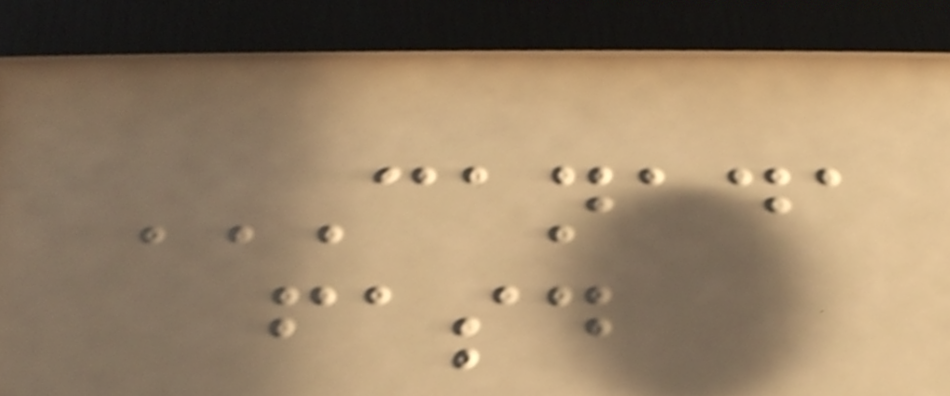CANADA
FASD
